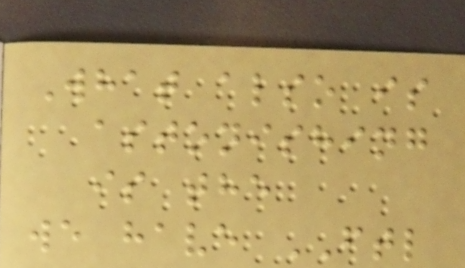What also is
astonishing
is the
we have FTL
